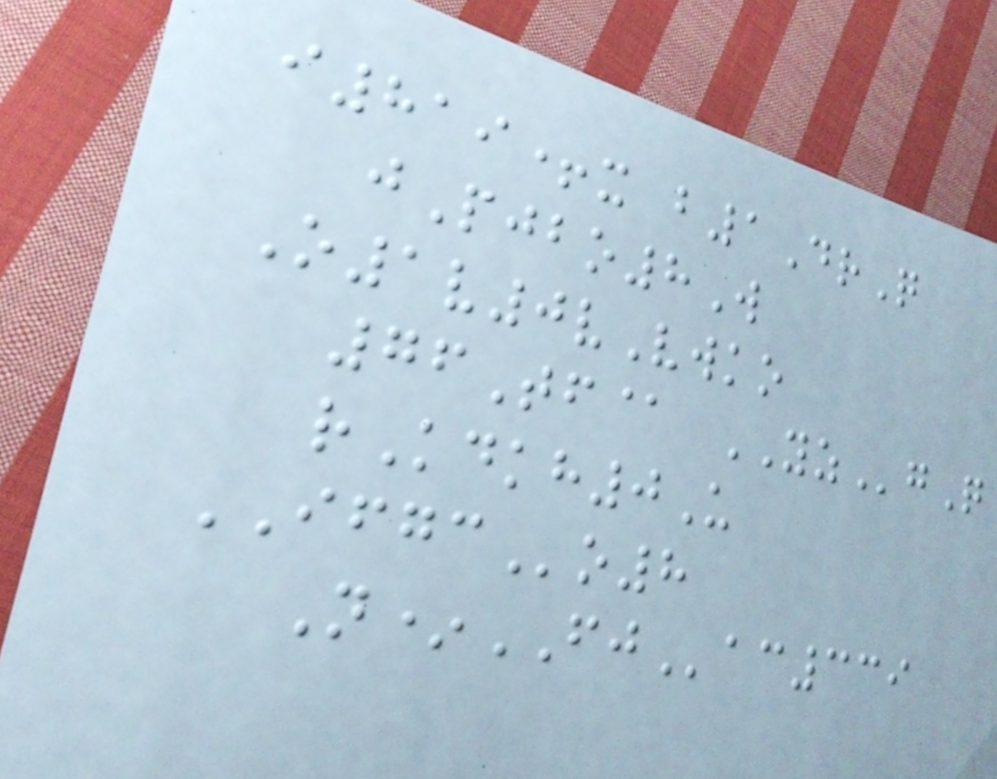i819+x b1DrQ
jPjbo8W
O1v0vVwko
76Tf@ YZgQ
rKdkh0U
IFGCo8
N*FJac339
